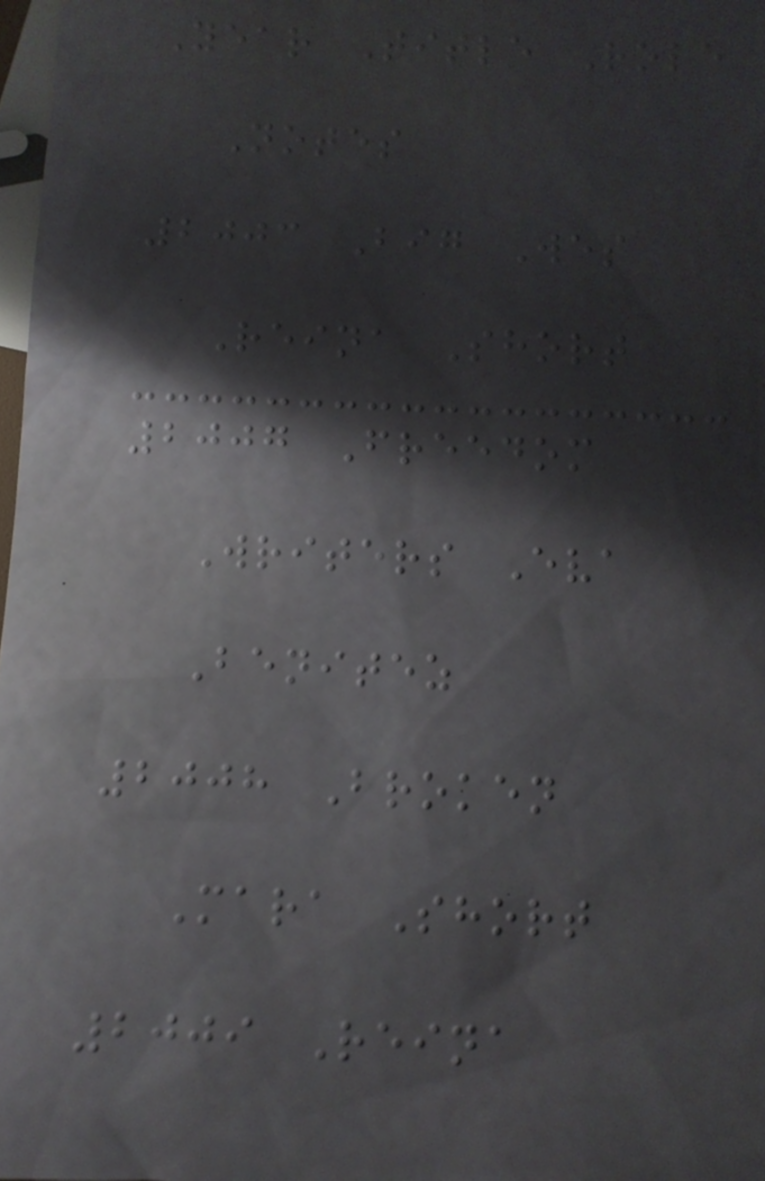Year Title Role
Notes
2003 Big Wes
Reina Short
2007 Freedom
Writers Eva
Benitez
2008 Broken
Mara Short
2009 Reina
